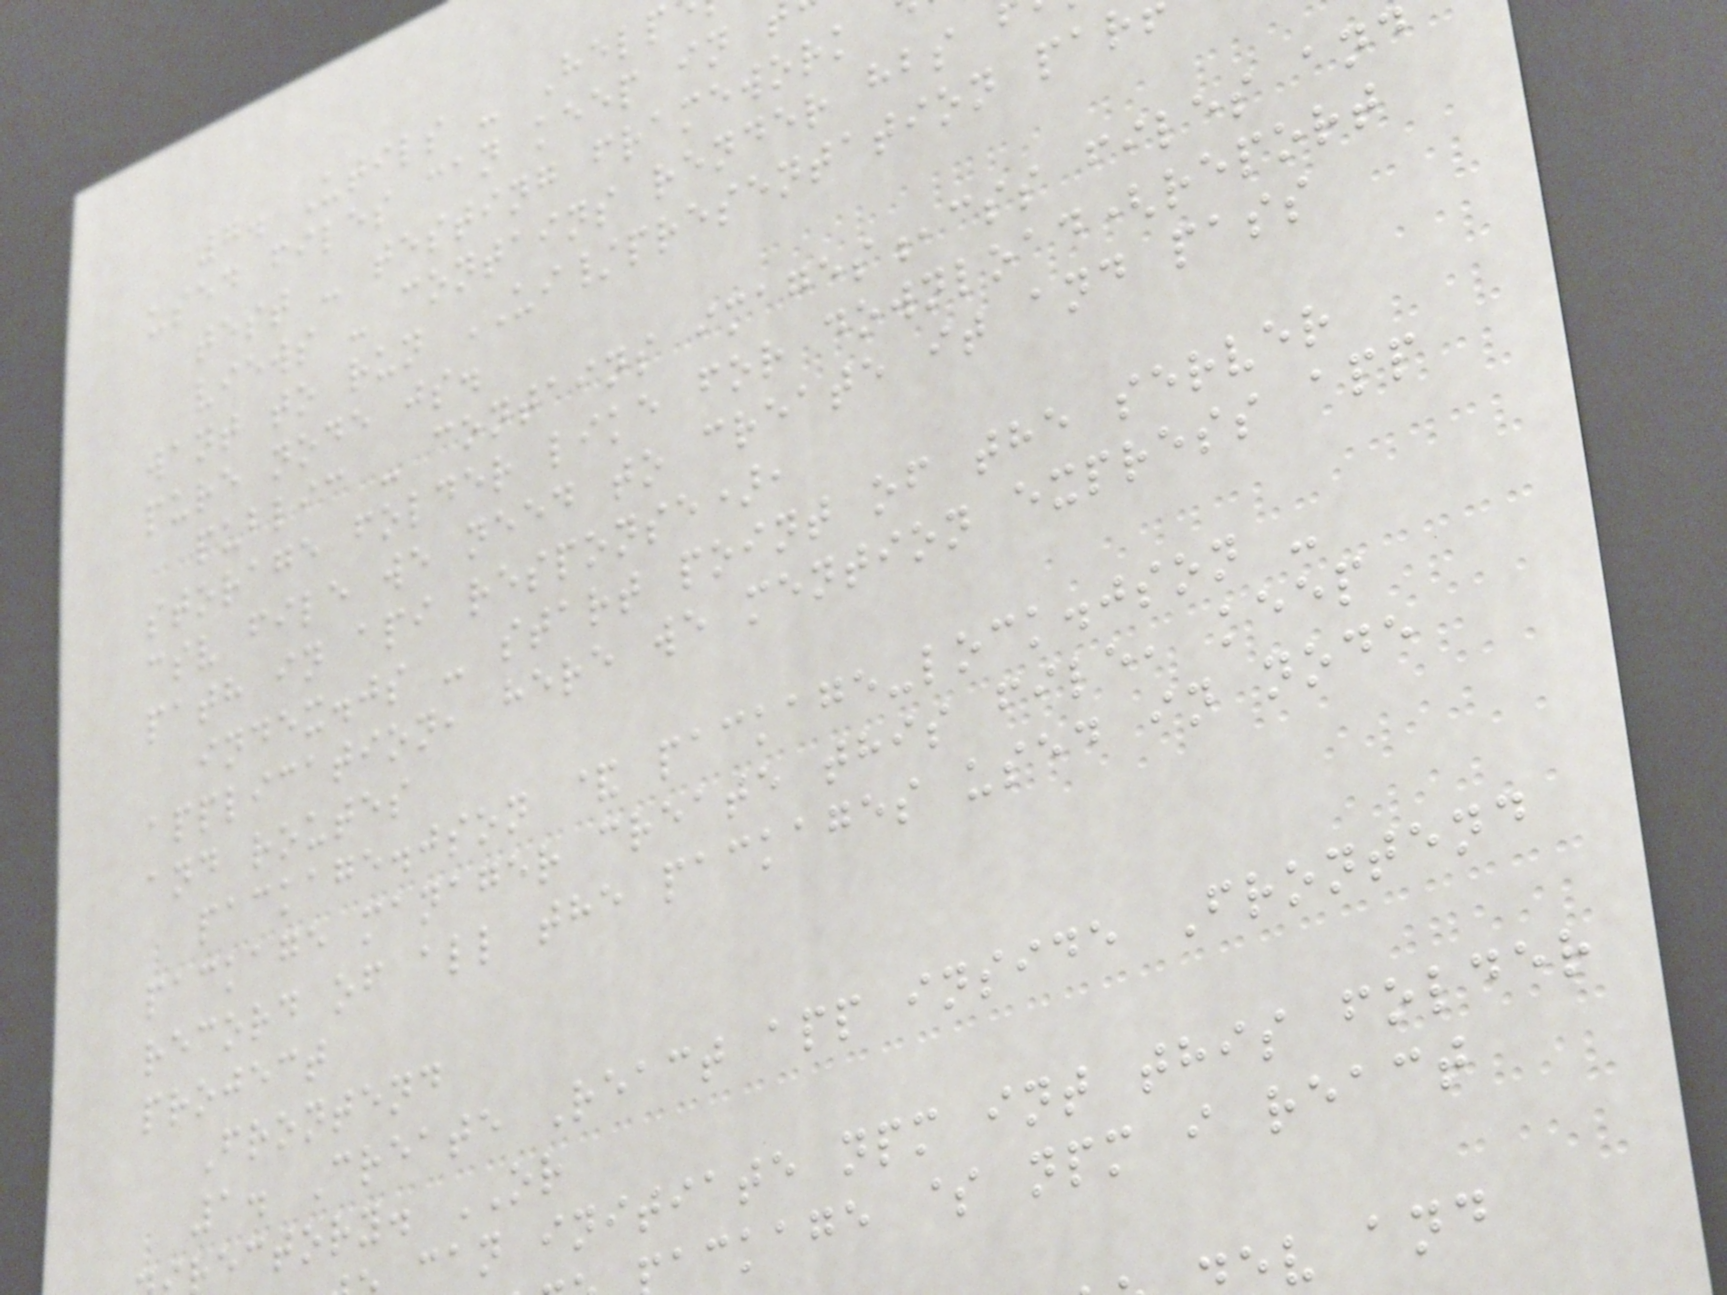7. Utils - Help
used files can keep in
test - testing framework
views - contains render hbs
want to run UI/presentation par
pure node js.
public - contains images,css files and
storage folder like for download(report
csv file we need to create it and pass
path in api response),
index.js - start point of the server
application, here we mention express app
and routes
package.json & package-lock.json -
package manager create this file, keep
record of all the packages used in node
project
Frontend
1. Create React app inside Frontend
ectory. OR
can initiate npm int this folder
ackage $ npm i react
